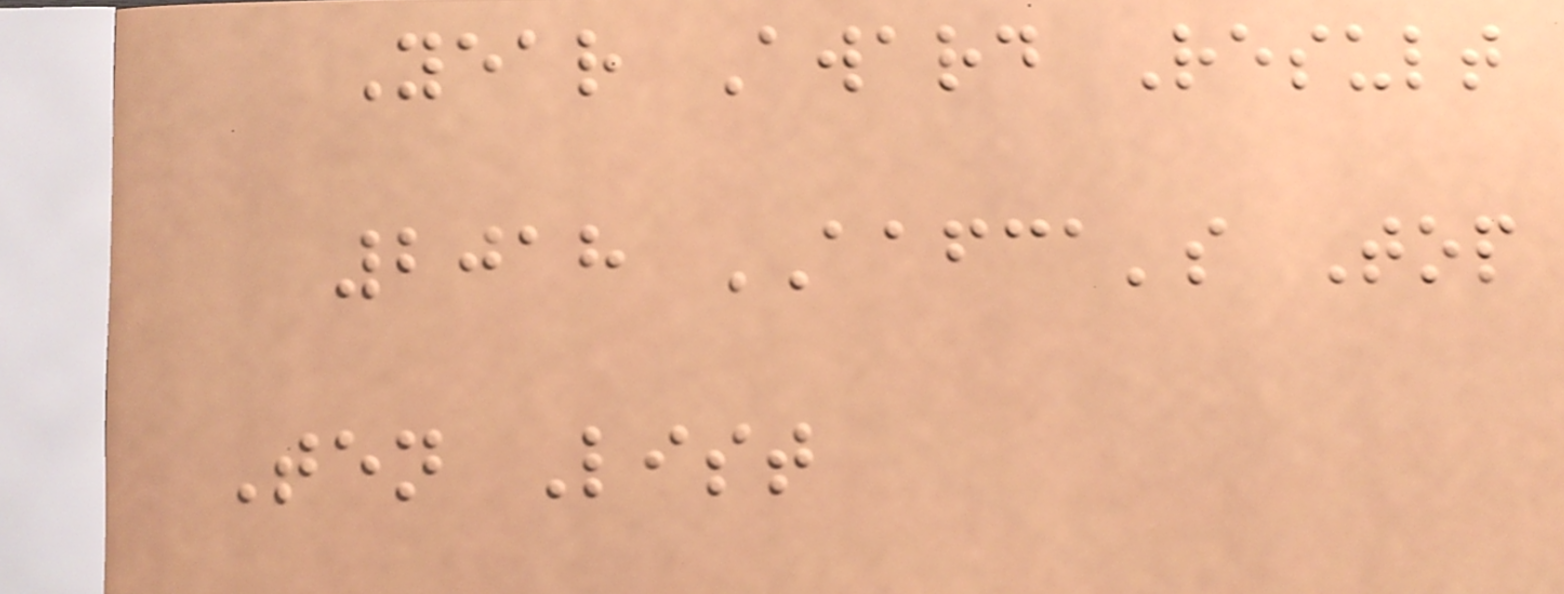Year Award Result
2018 AAFCA's Top
Ten List
